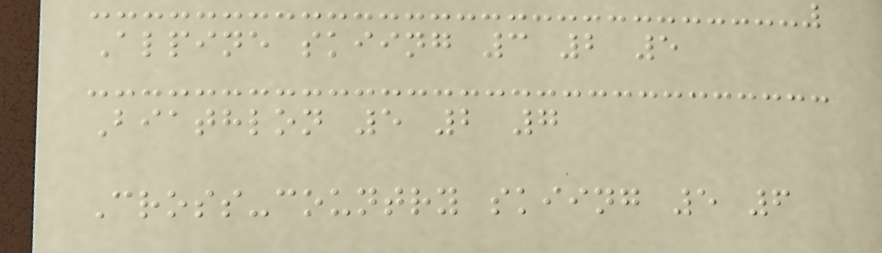Alpine skiing 3 2 5
Biathlon 5 2 7
Cross-country skiing 5 6
